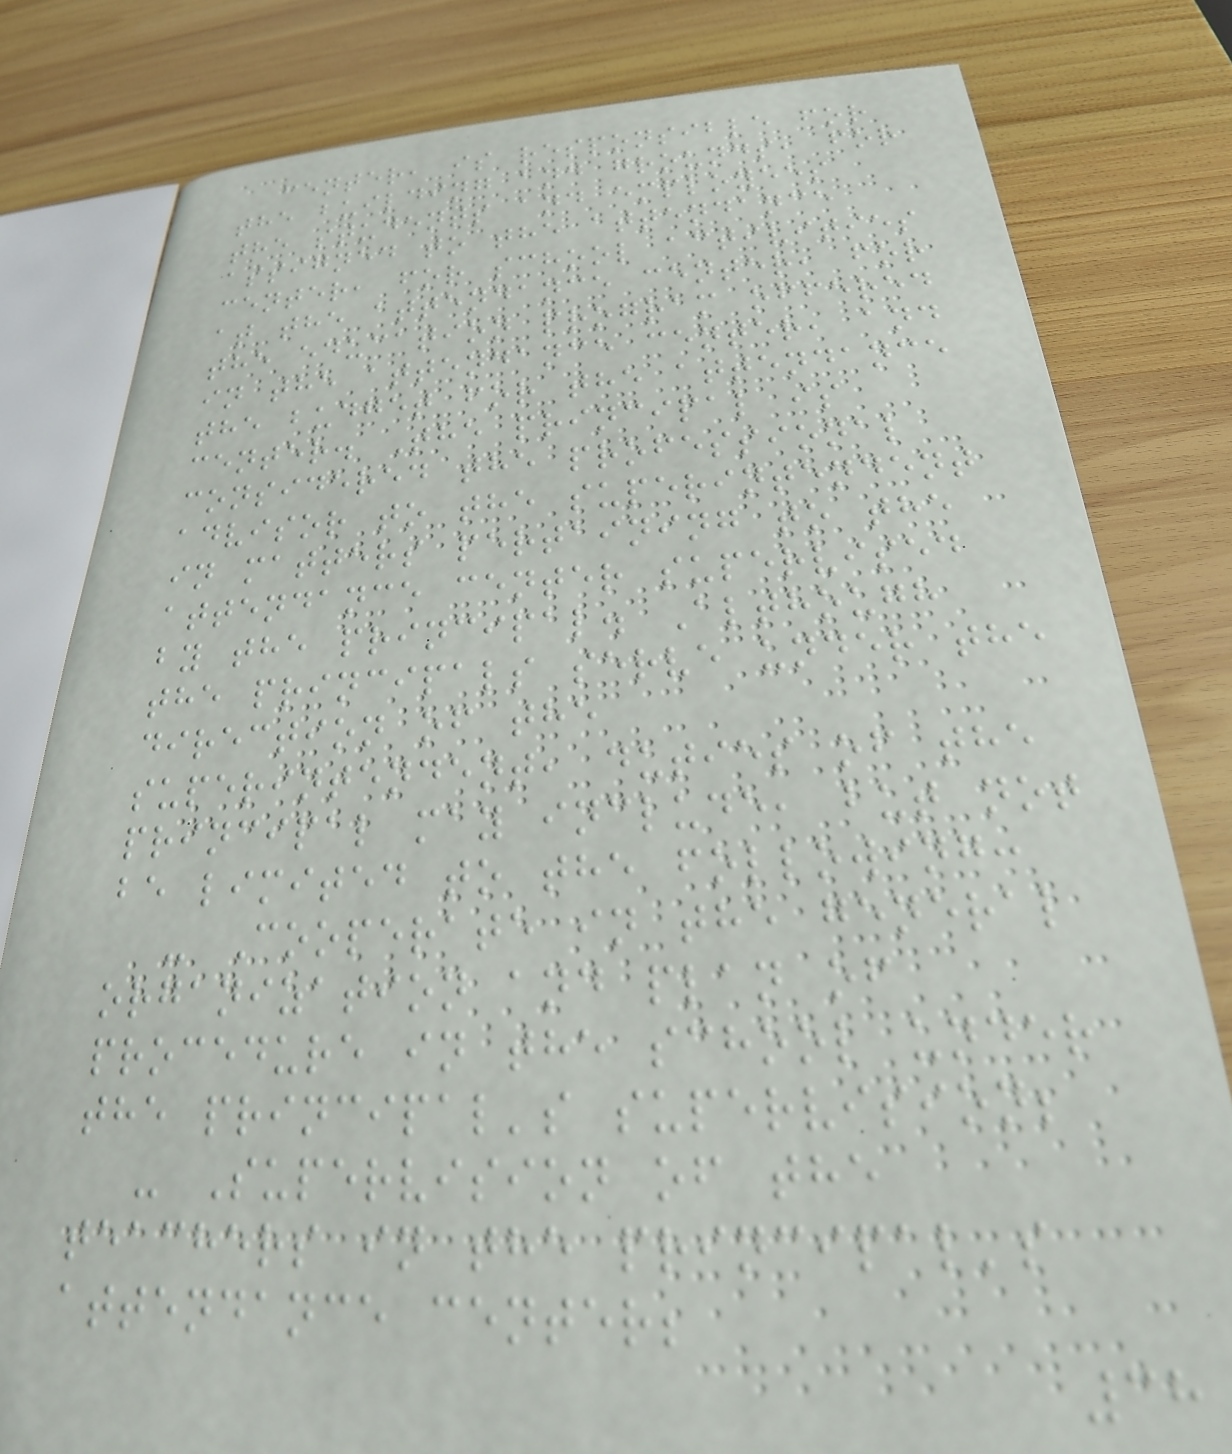center, is responsible for
the building and grounds, for
the students and employees
assigned to the attendance
center, for school activities
at the attendance center, for
the education program offered
in the attendance center, and
the budget for the attendance
center. The principal is
considered the professional
advisor to the superintendent
in matters pertaining to the
attendance center supervised
by the principal. Although
the principals serve under the
direction of the
superintendent, duties of the
principal may include, but not
be limited to the following:
- Cooperate in the general
organization and plan of
procedure in the school under
the principal's supervision;
- Supervision of the
teachers in the principal's
attendance center;
38
